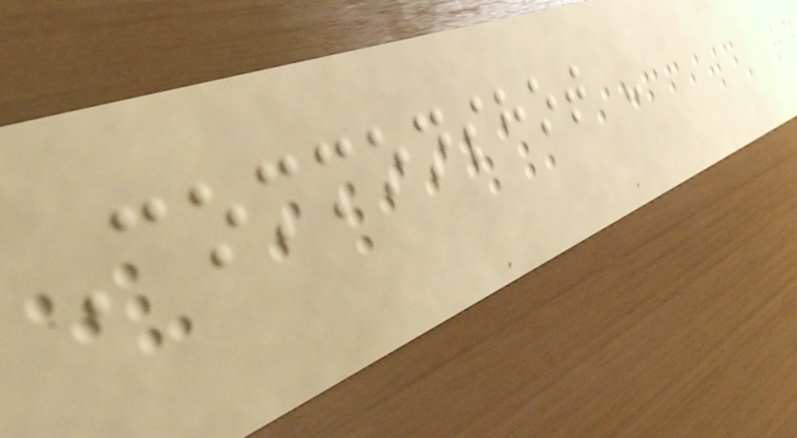Commonshot -
